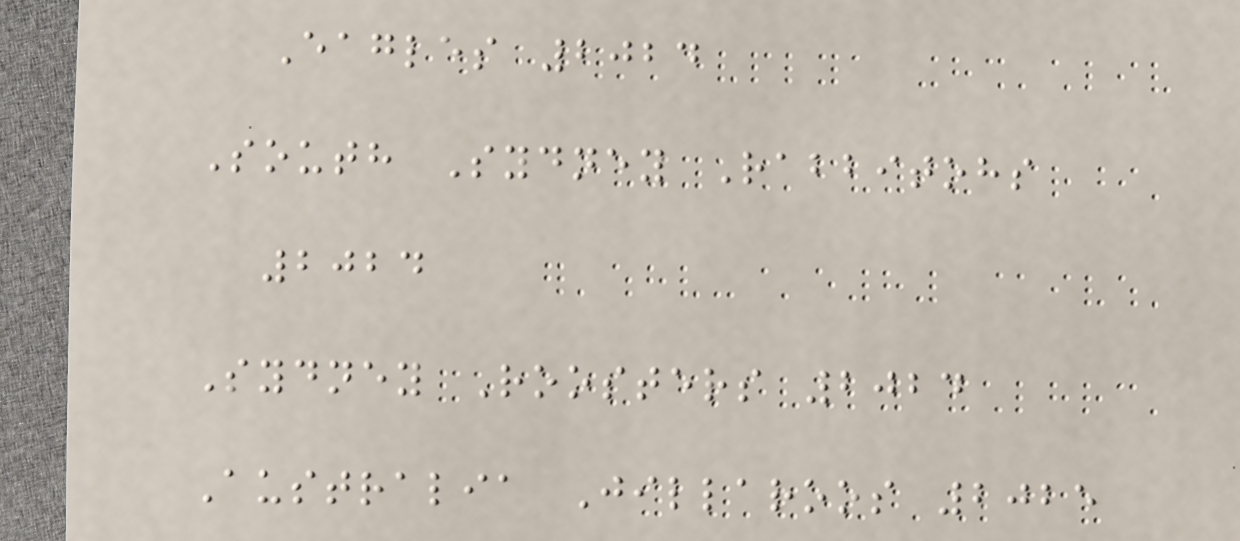Eagles 2024
South Sydney Rabbitohs
2024
Sydney Roosters 2024
Australia Jillaroos 2025
